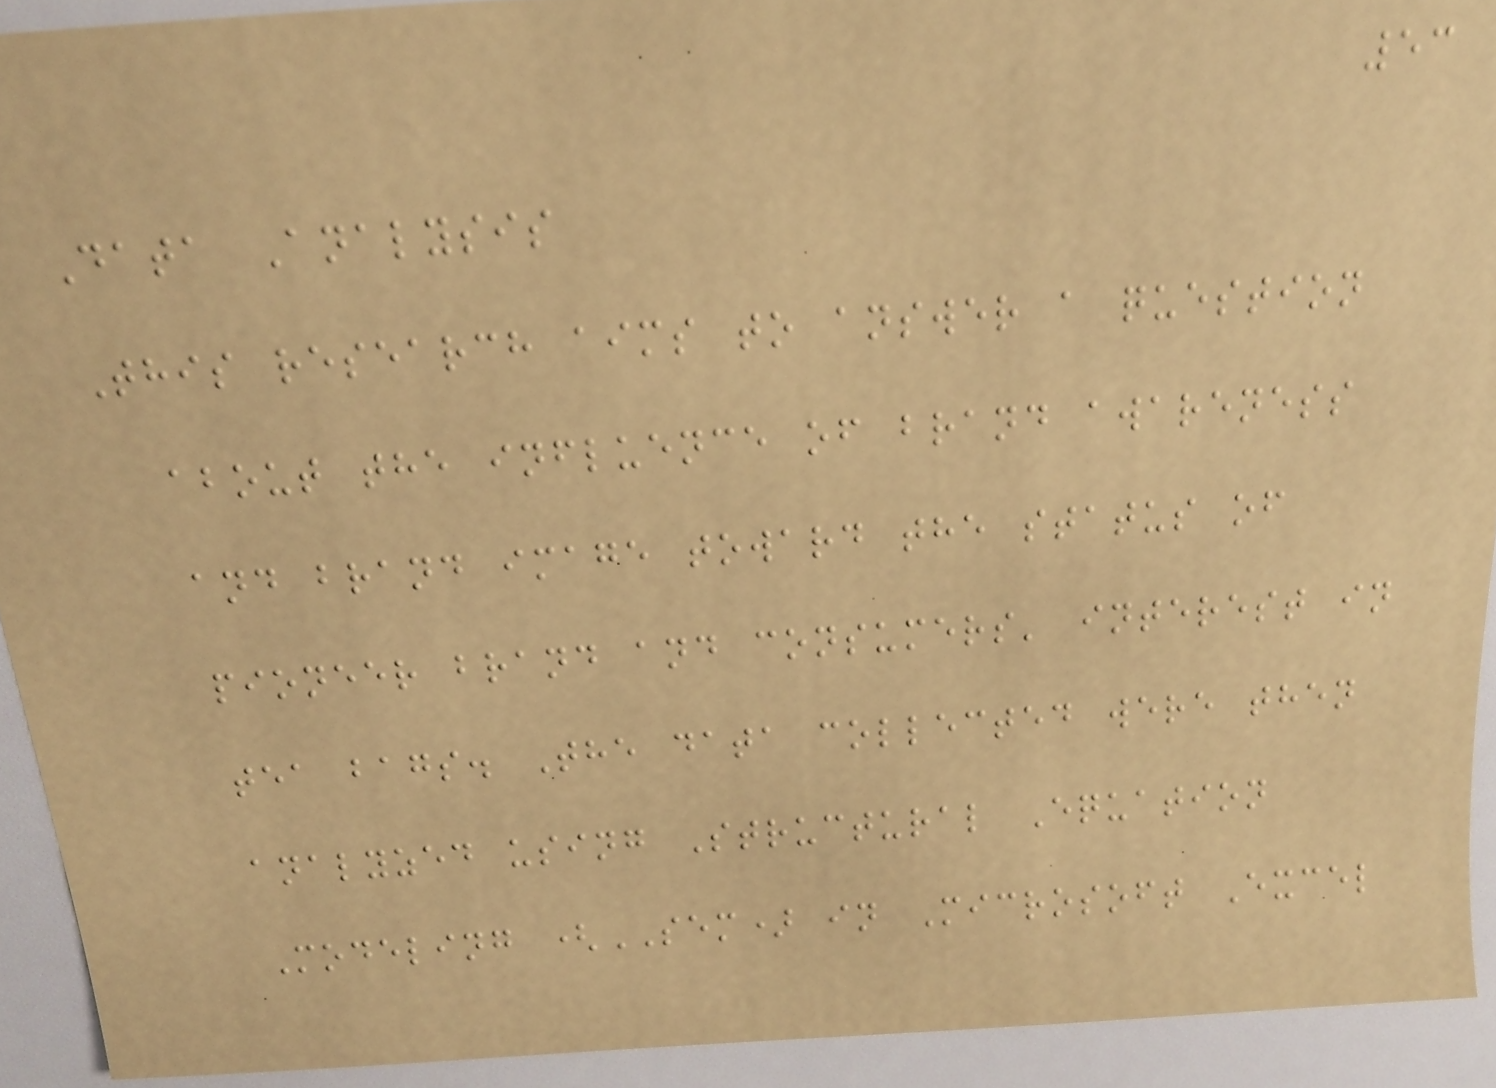53
Data Analysis
This research aims to answer a question
about the influence of brand awareness
and brand image toward the status of
pioneer brand and consumers' interest in
tea bags. The data collected were then
analyzed using Structural Equation
Modeling (SEM) in Microsoft Excel
